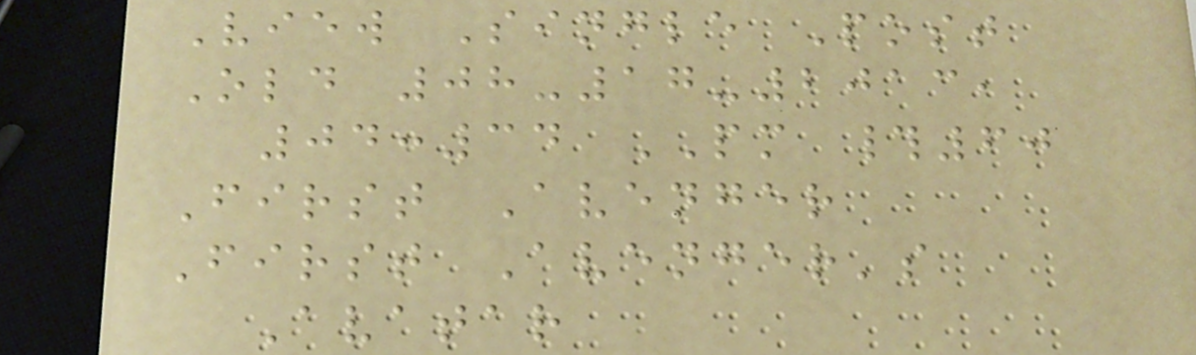View Single Post
Old 08-17-2013,
04:34 PM #60
First Avenger
First Avenger's
Avatar
